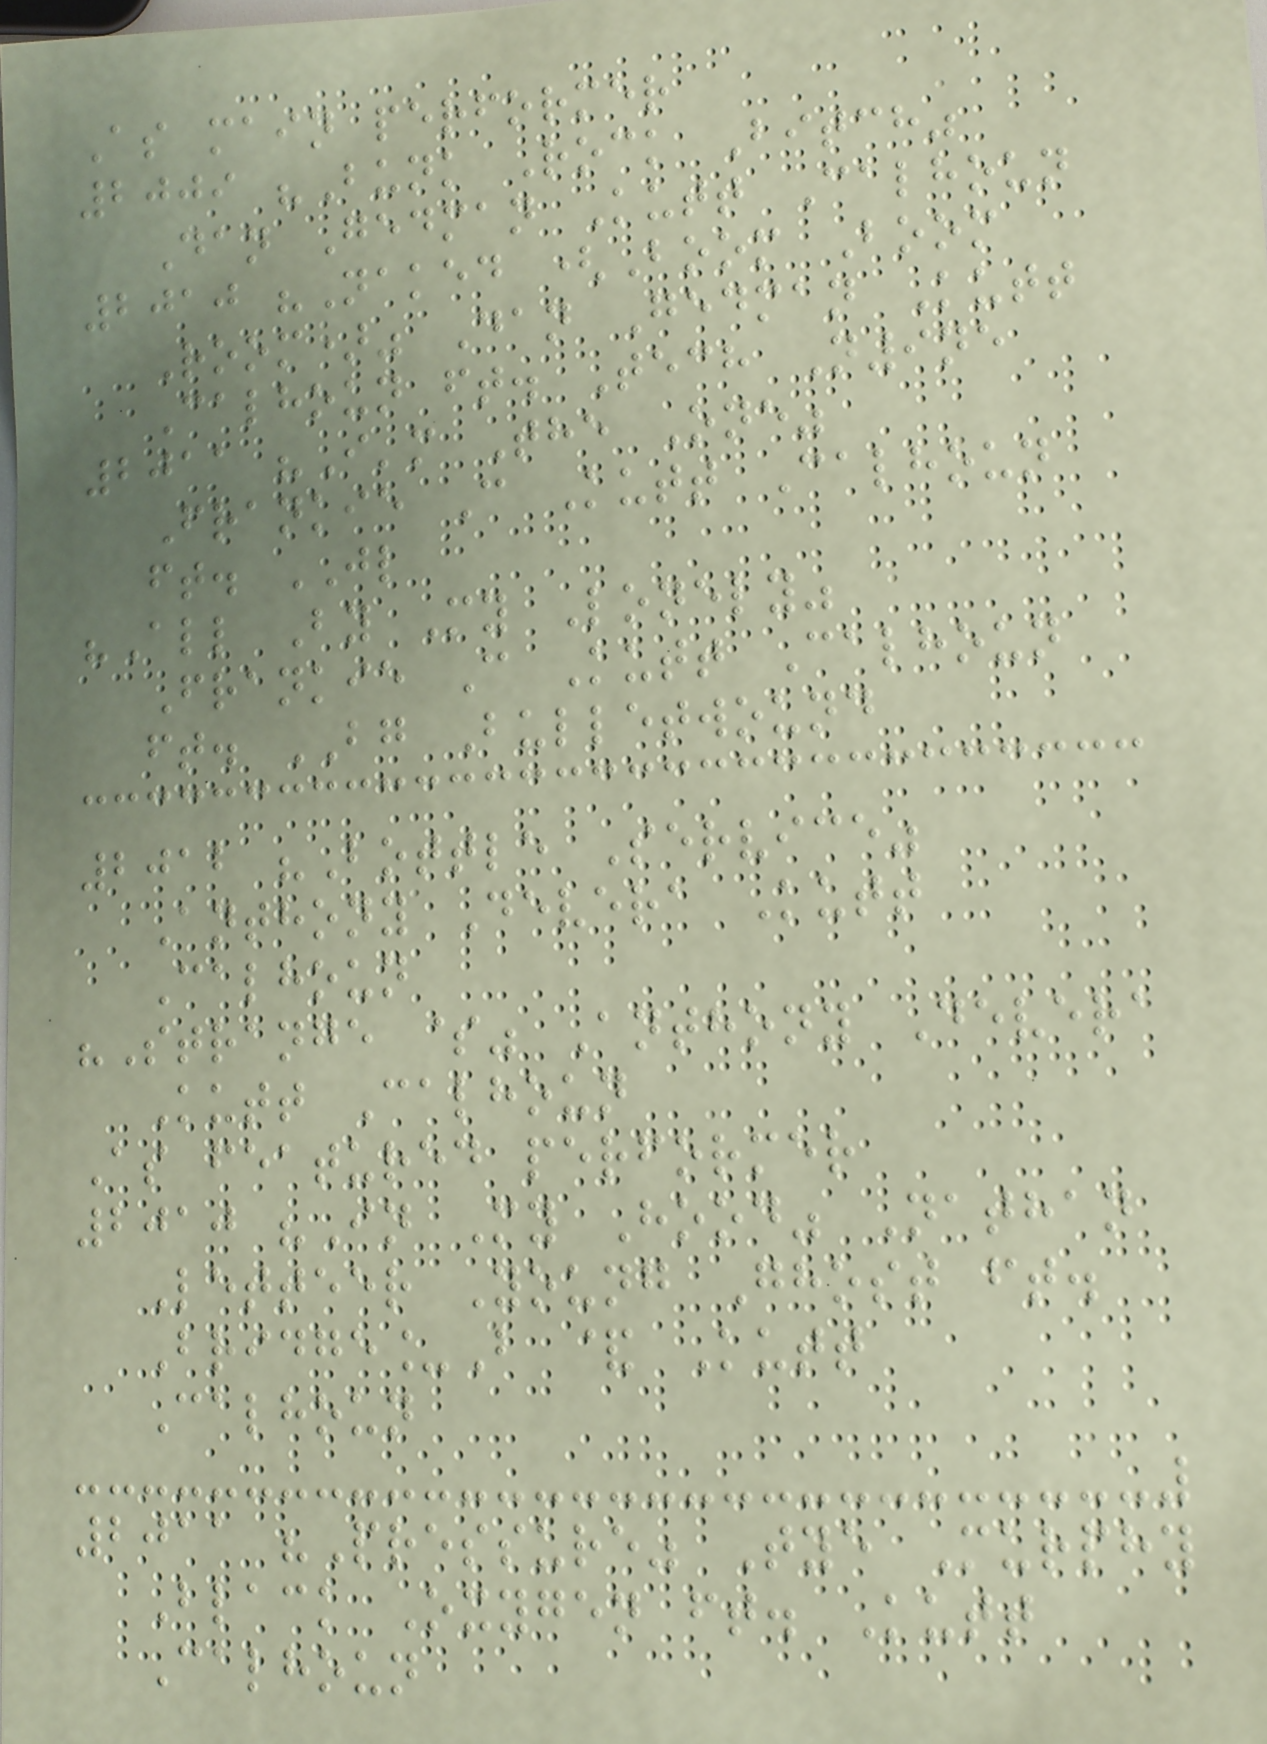As main performer
2009 "Bunk Rock Bitch"
Dan Gedman Kutt Calhoun
2010 "Naked (Boom Boom
Room)" Dan Gedman Kutt
Calhoun ft. Tech N9ne
2011 "I'm The One"
Frankie C Kutt Calhoun
ft. JL
"All By My Lonely"
Frankie C Kutt Calhoun
ft. BG Bulletwound
2012 "Bottle Service"
Anthony Devera Kutt
Calhoun
"Strange $" Anthony Devera
Kutt Calhoun
As featured performer
2010 "In My Hood" Nathan
Letteer Young Ghost ft.
Bridge_B & Kutt
Calhoun
2011 "Pressure" Tye Murphy
Black Oxygen ft. Kutt
Calhoun
